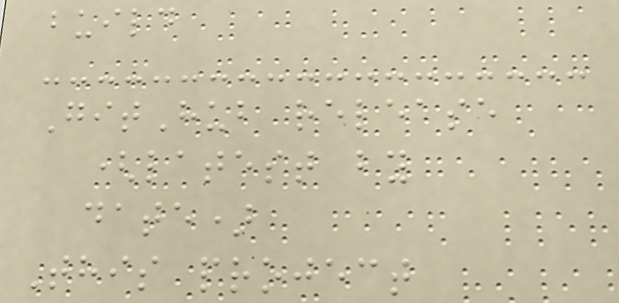build
GitHub release
(latest by
date)
This project
